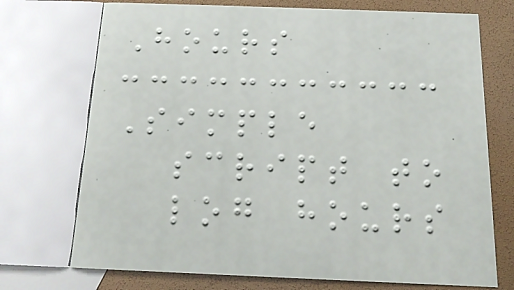Hours
Simple
script to
log hours
